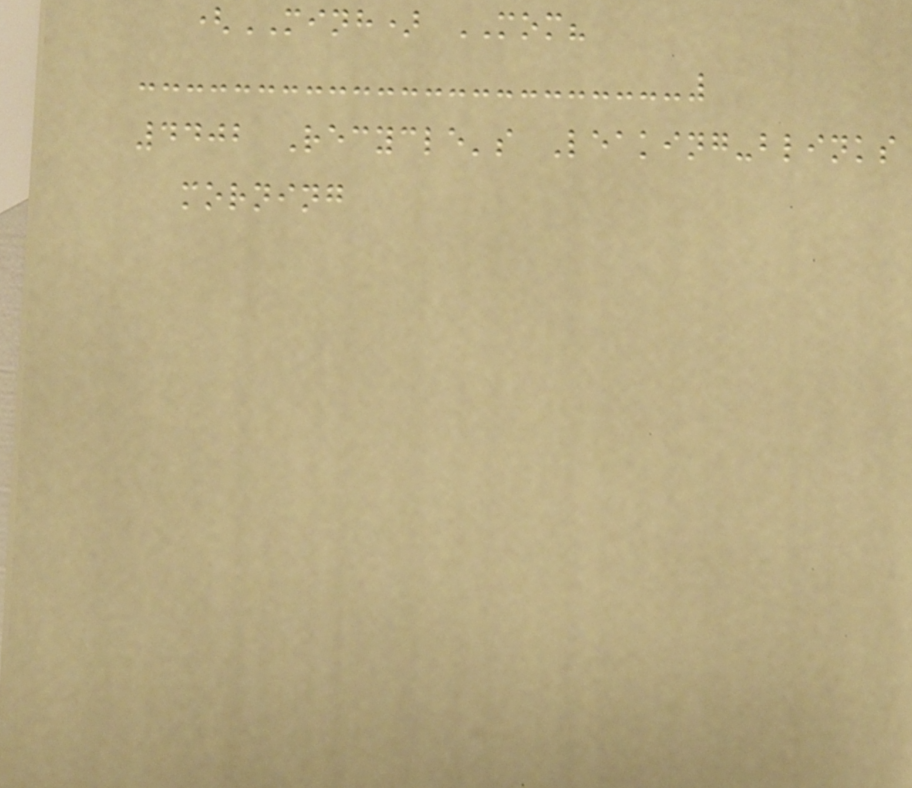(MINH) MOM?
4402 Recycle's Leaking-blinks
morning
